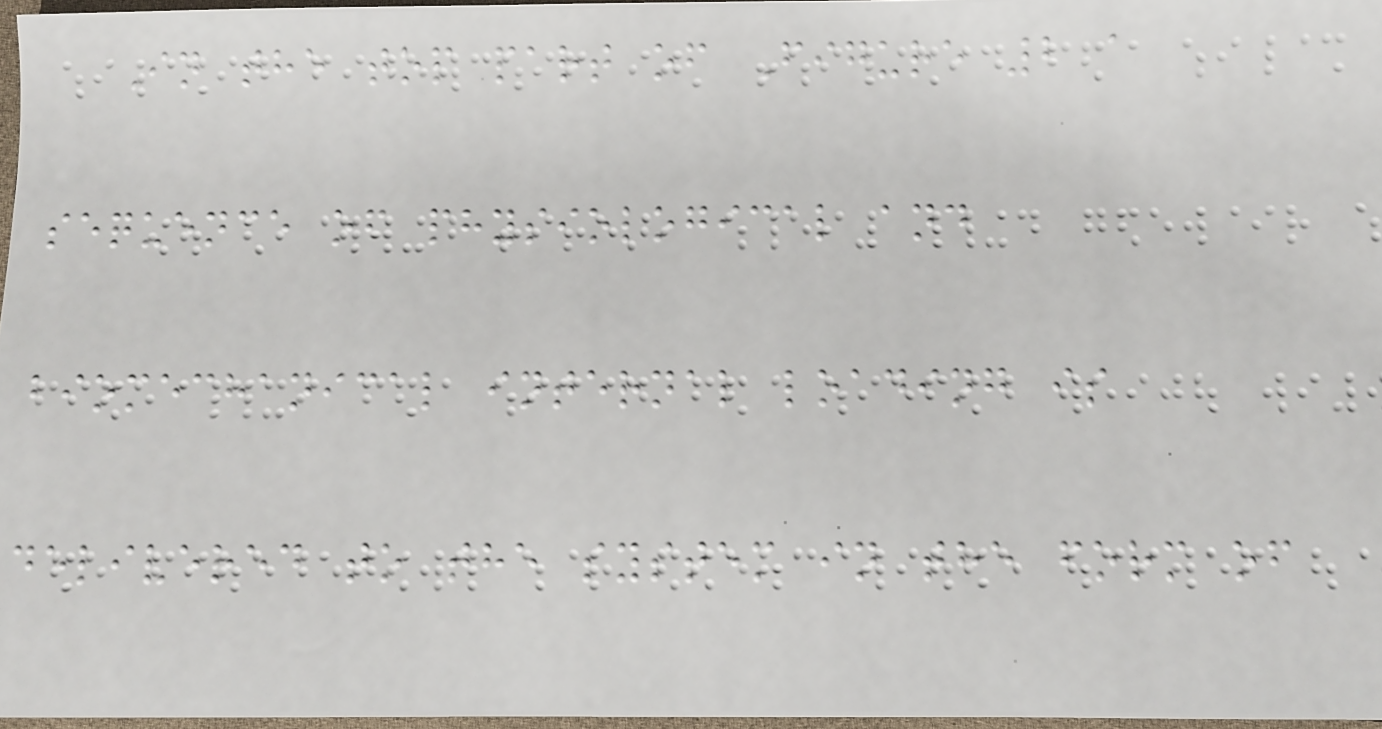In the top part of Figure 2 a
sequence of physiological and
biomechanical internal loading is
delivered to the system in the form of
